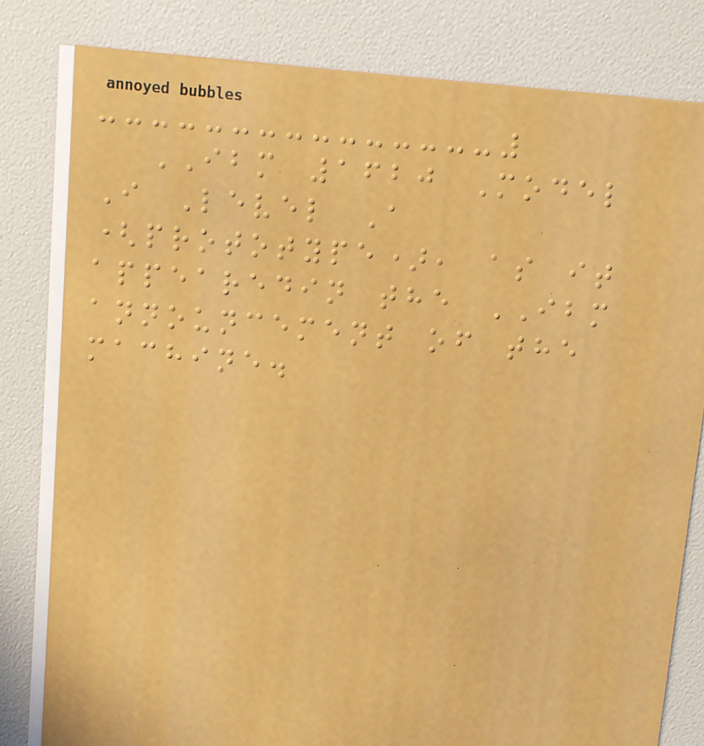IBM 1620 Model
I Level A
(prototype), as it
appearedin the IBM
announcement of the
machine.
